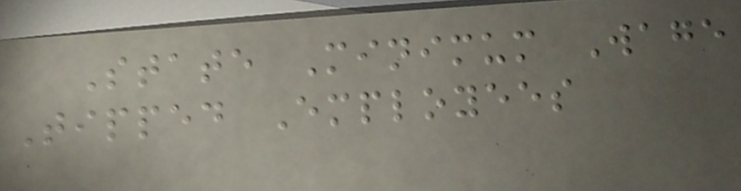State Minimum Wage
Tipped Employees
